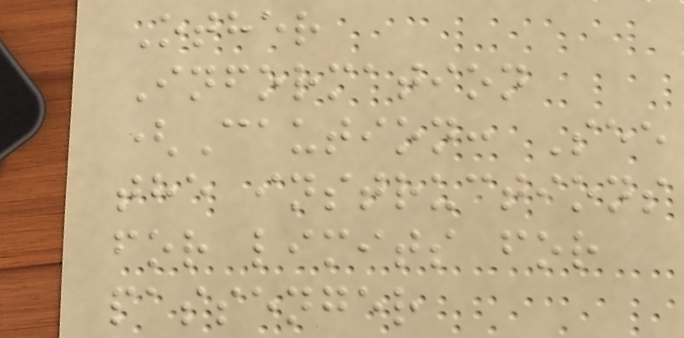Other
Information
(Caution: See
the instructions
for limits for
passenger
